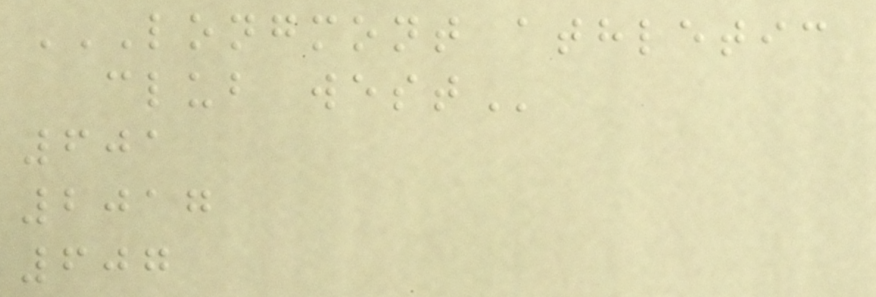LONGMONT ATHLETIC
CLUB WEST
601
2017
607
